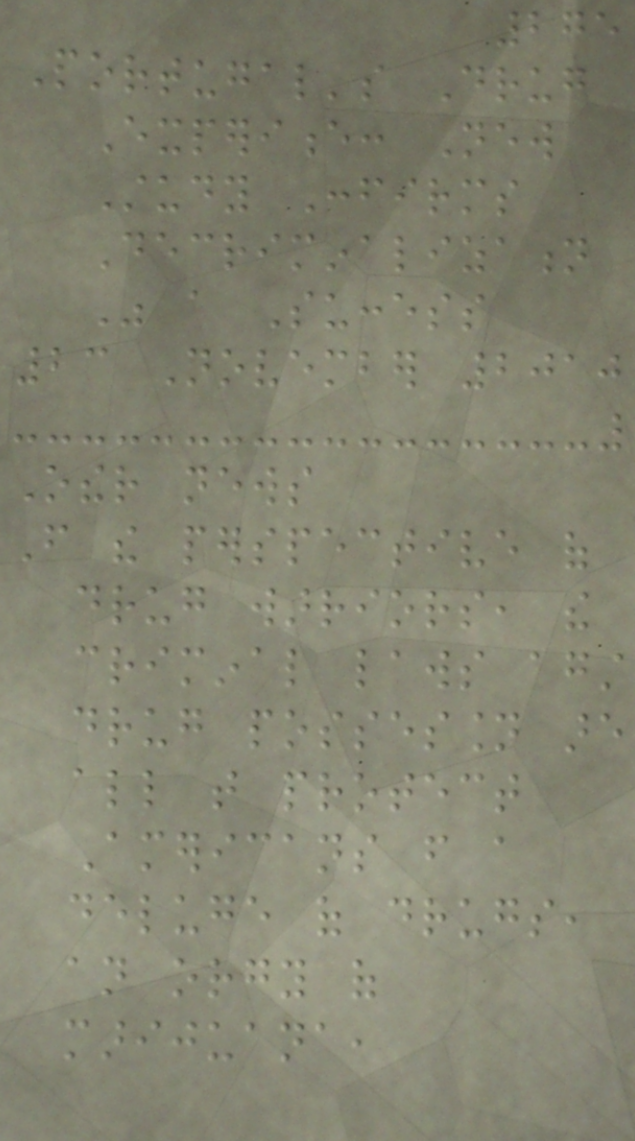275
Portugal's Drug
Experience: New
Study Confirms
Decriminalization
Was a Success
23 November 2010
Other news
From the perspective of
drug warriors, the
criminal laws against
drug possession are
all that protect
Americans from a
deluge of drugs,
an orgy of
marijuana,
